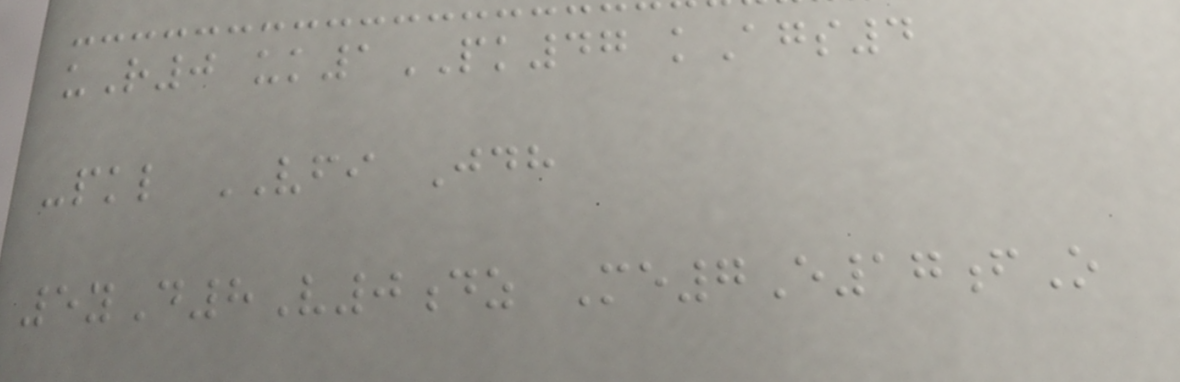uR0 uk1PK47 kAgs4
-pkl VFI Jdh
5yD8V0dz Me7E17fO
